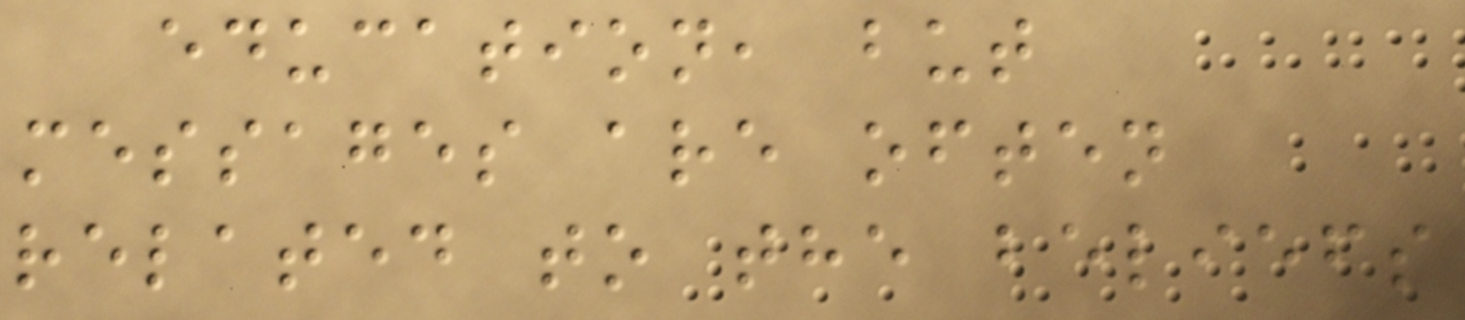education, but
messages are often
related to the beliefs
